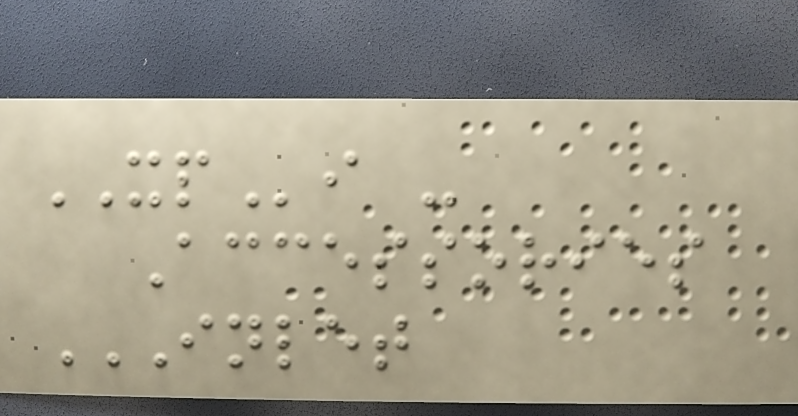XPi -
Accessories
INLET
